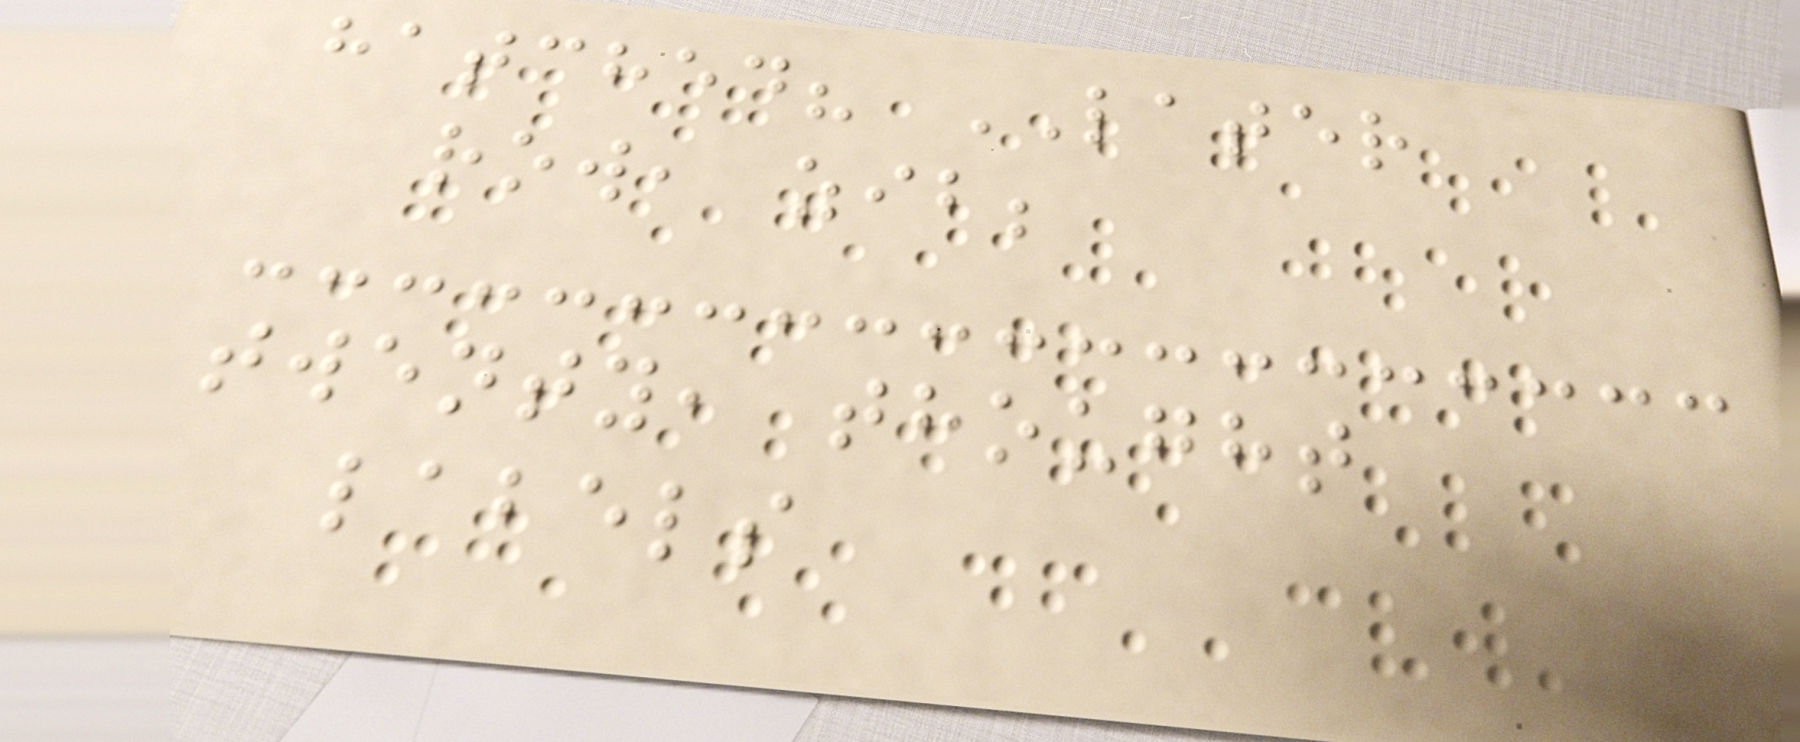hatched? LATER
row, zib;
twenty, thought
labels
